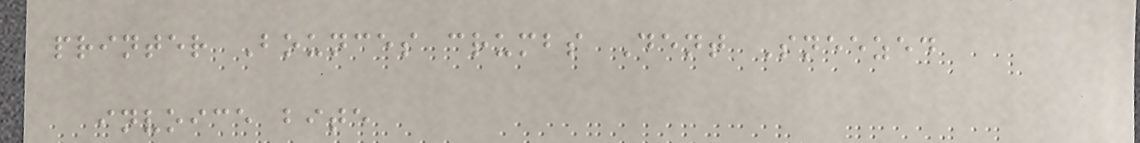printer Bounces crumbs Dent Sneezed
invoice bite
